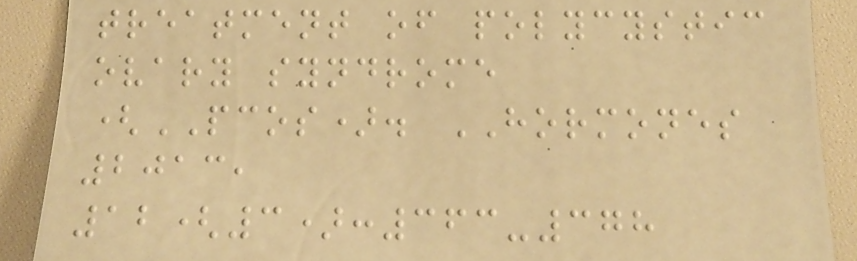treatment of polycystic
ovary syndrome
(PCOS). HORMONES
2013,
12(3):363-378
